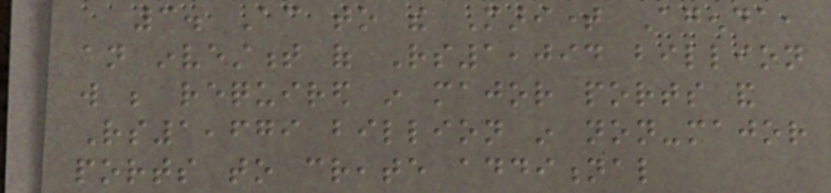3. According to the Maritime Agenda,
an investment of Rs1,094 billion
will be required in major ports and
Rs1,679 billion in non-major
ports to create additional
